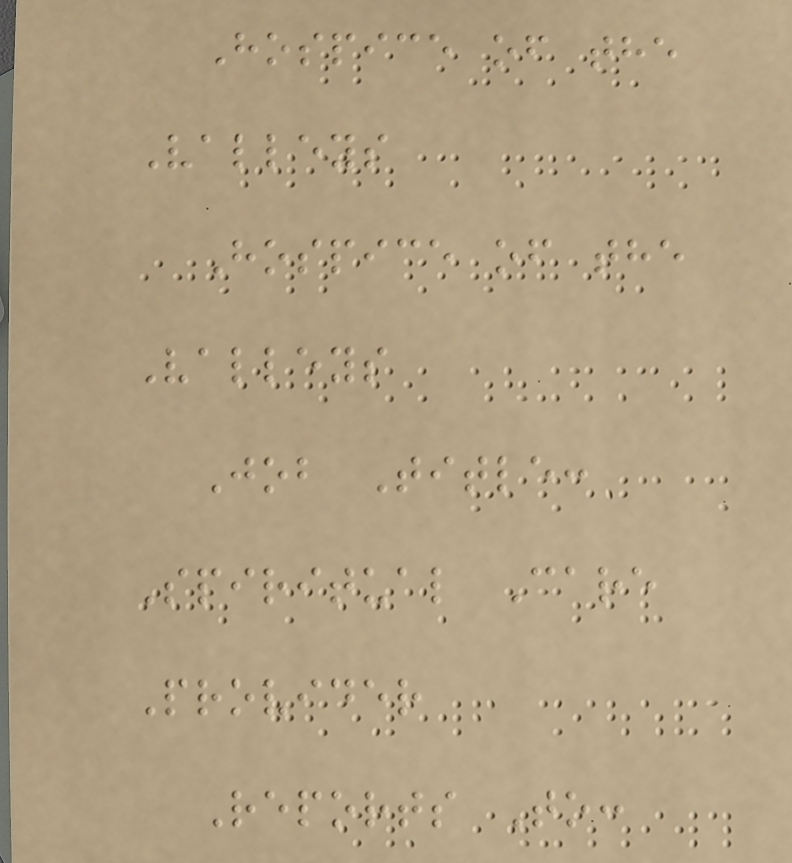Hospice of the
Valleys
Hospice of the
Valleys
Job Title:
Spiritual Care
Provider
Reports To:
